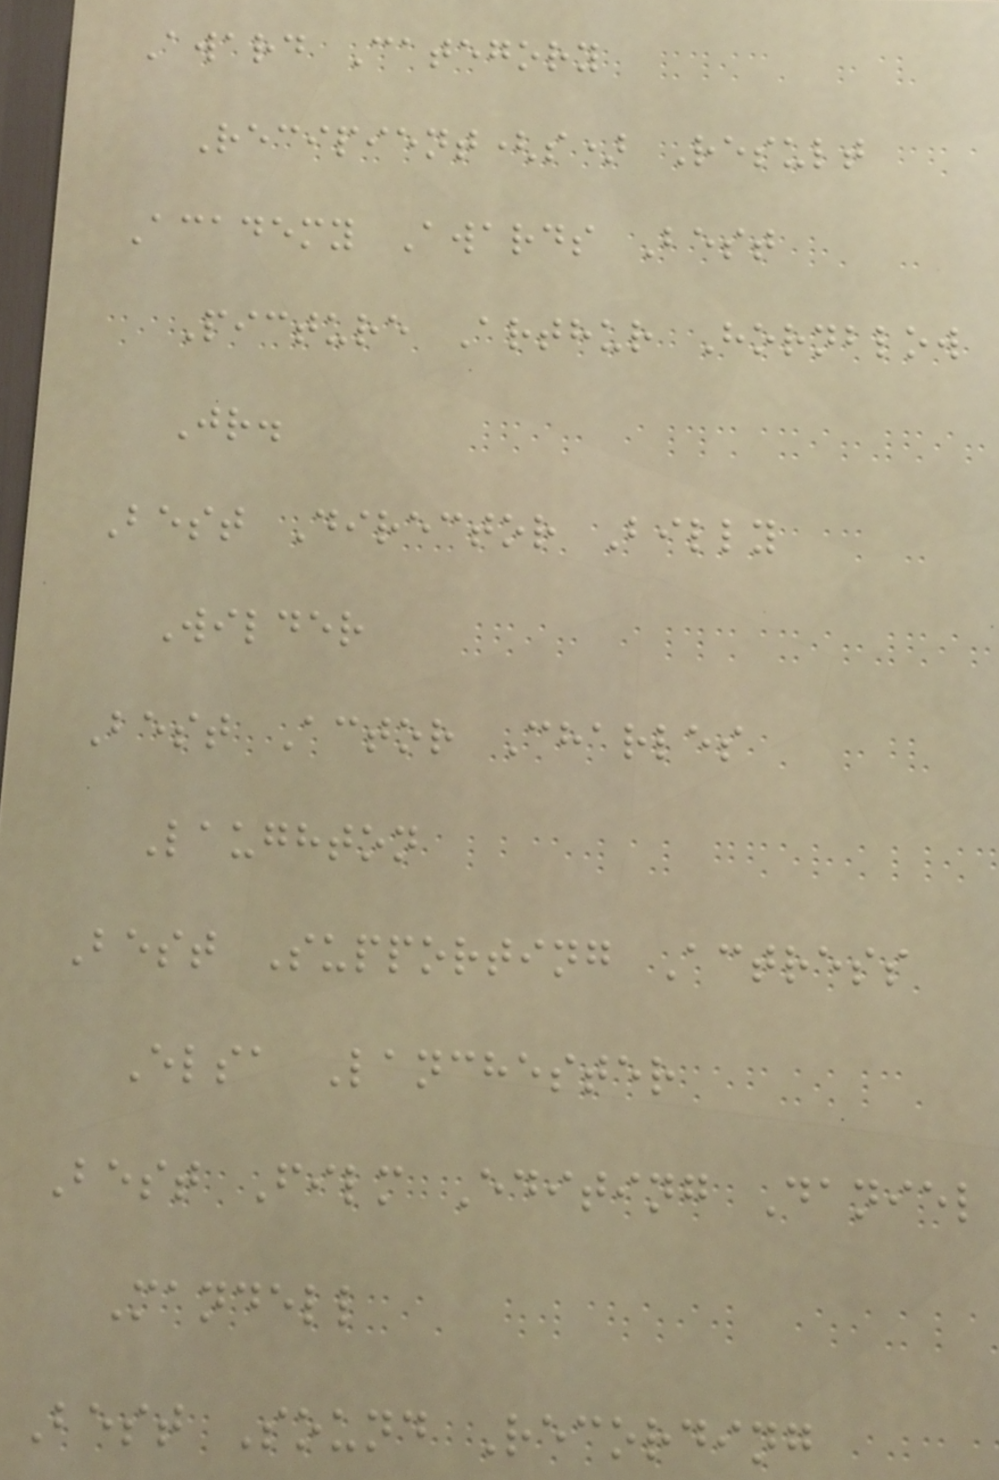Award Category
Recipient(s) Result
Academy Awards Best
Picture Arthur Hornblow
Jr.
Best Director Billy
Wilder
Best Actor Charles
Laughton
Best Supporting Actress
Elsa Lanchester
Best Film Editing Daniel
Mandell
Best Sound Recording
